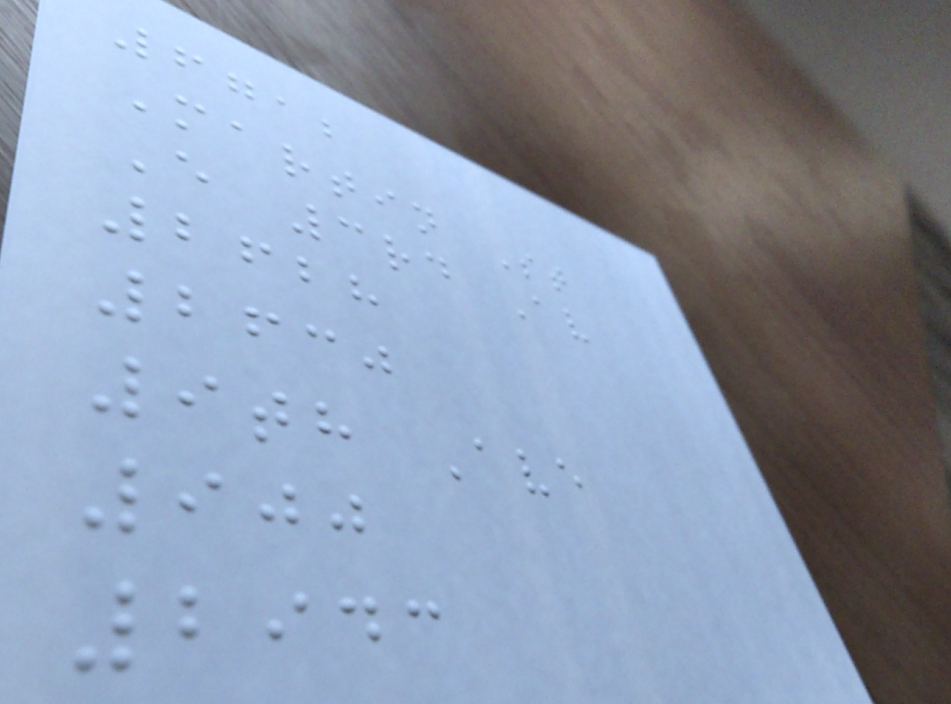6712
Martin St
E 3rd Av
2628
2630
9th Ave
900
2943
